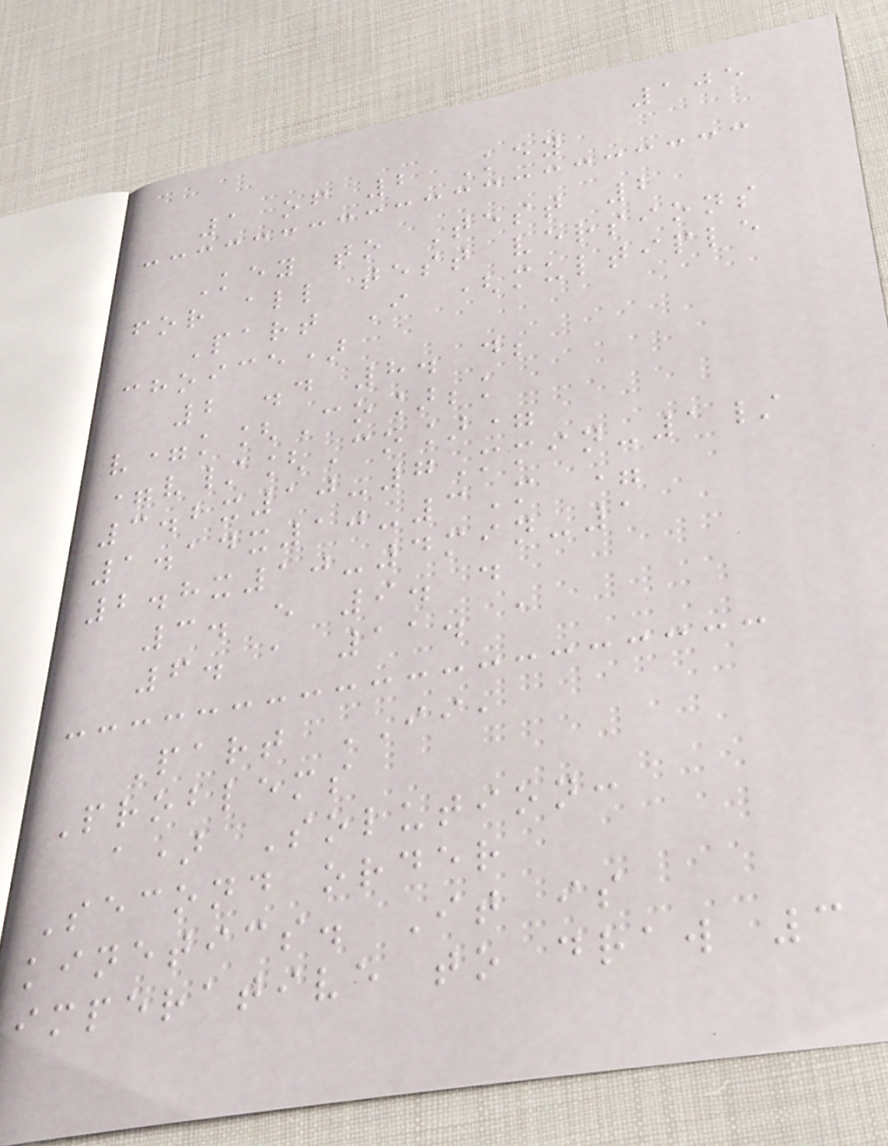105
1 of 2 Key
Key to Test 2
for all test versions
Part I (multiple
choice)
2 .d 8. d;
v=k[Co];k
=v/[Co]=
3.2x10-7Mmin-1/
1.14x10-3M =
2.8x10-4min-1
3. e 9. d
6. a 11. a
Part II,
Problems
a) Solution:
Second order
kinetics. It is
imperative to draw 3
